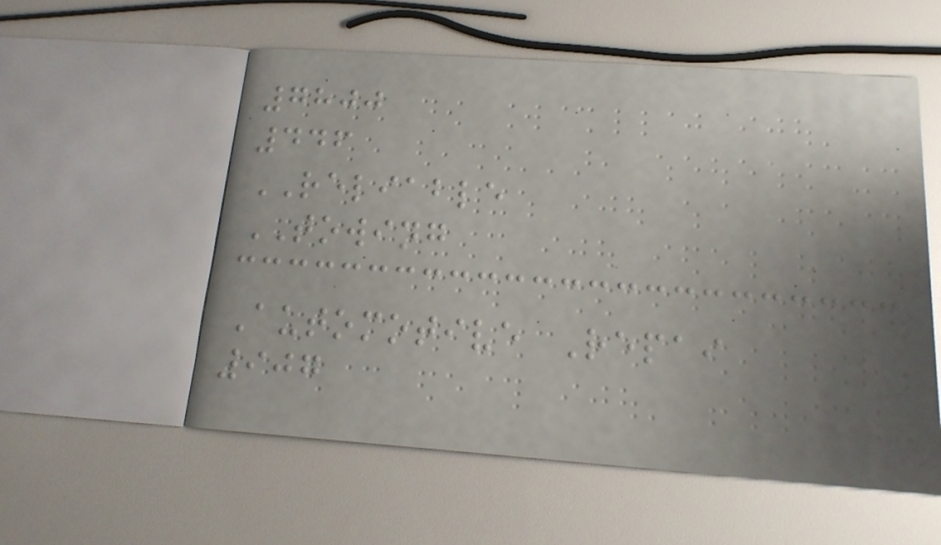7800
446
RELIABLE
TOWING
Automotive Repai
907
